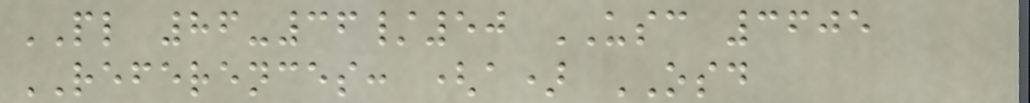PL 86-36/50 USC 3605
REFERENCES: (a) OSD
